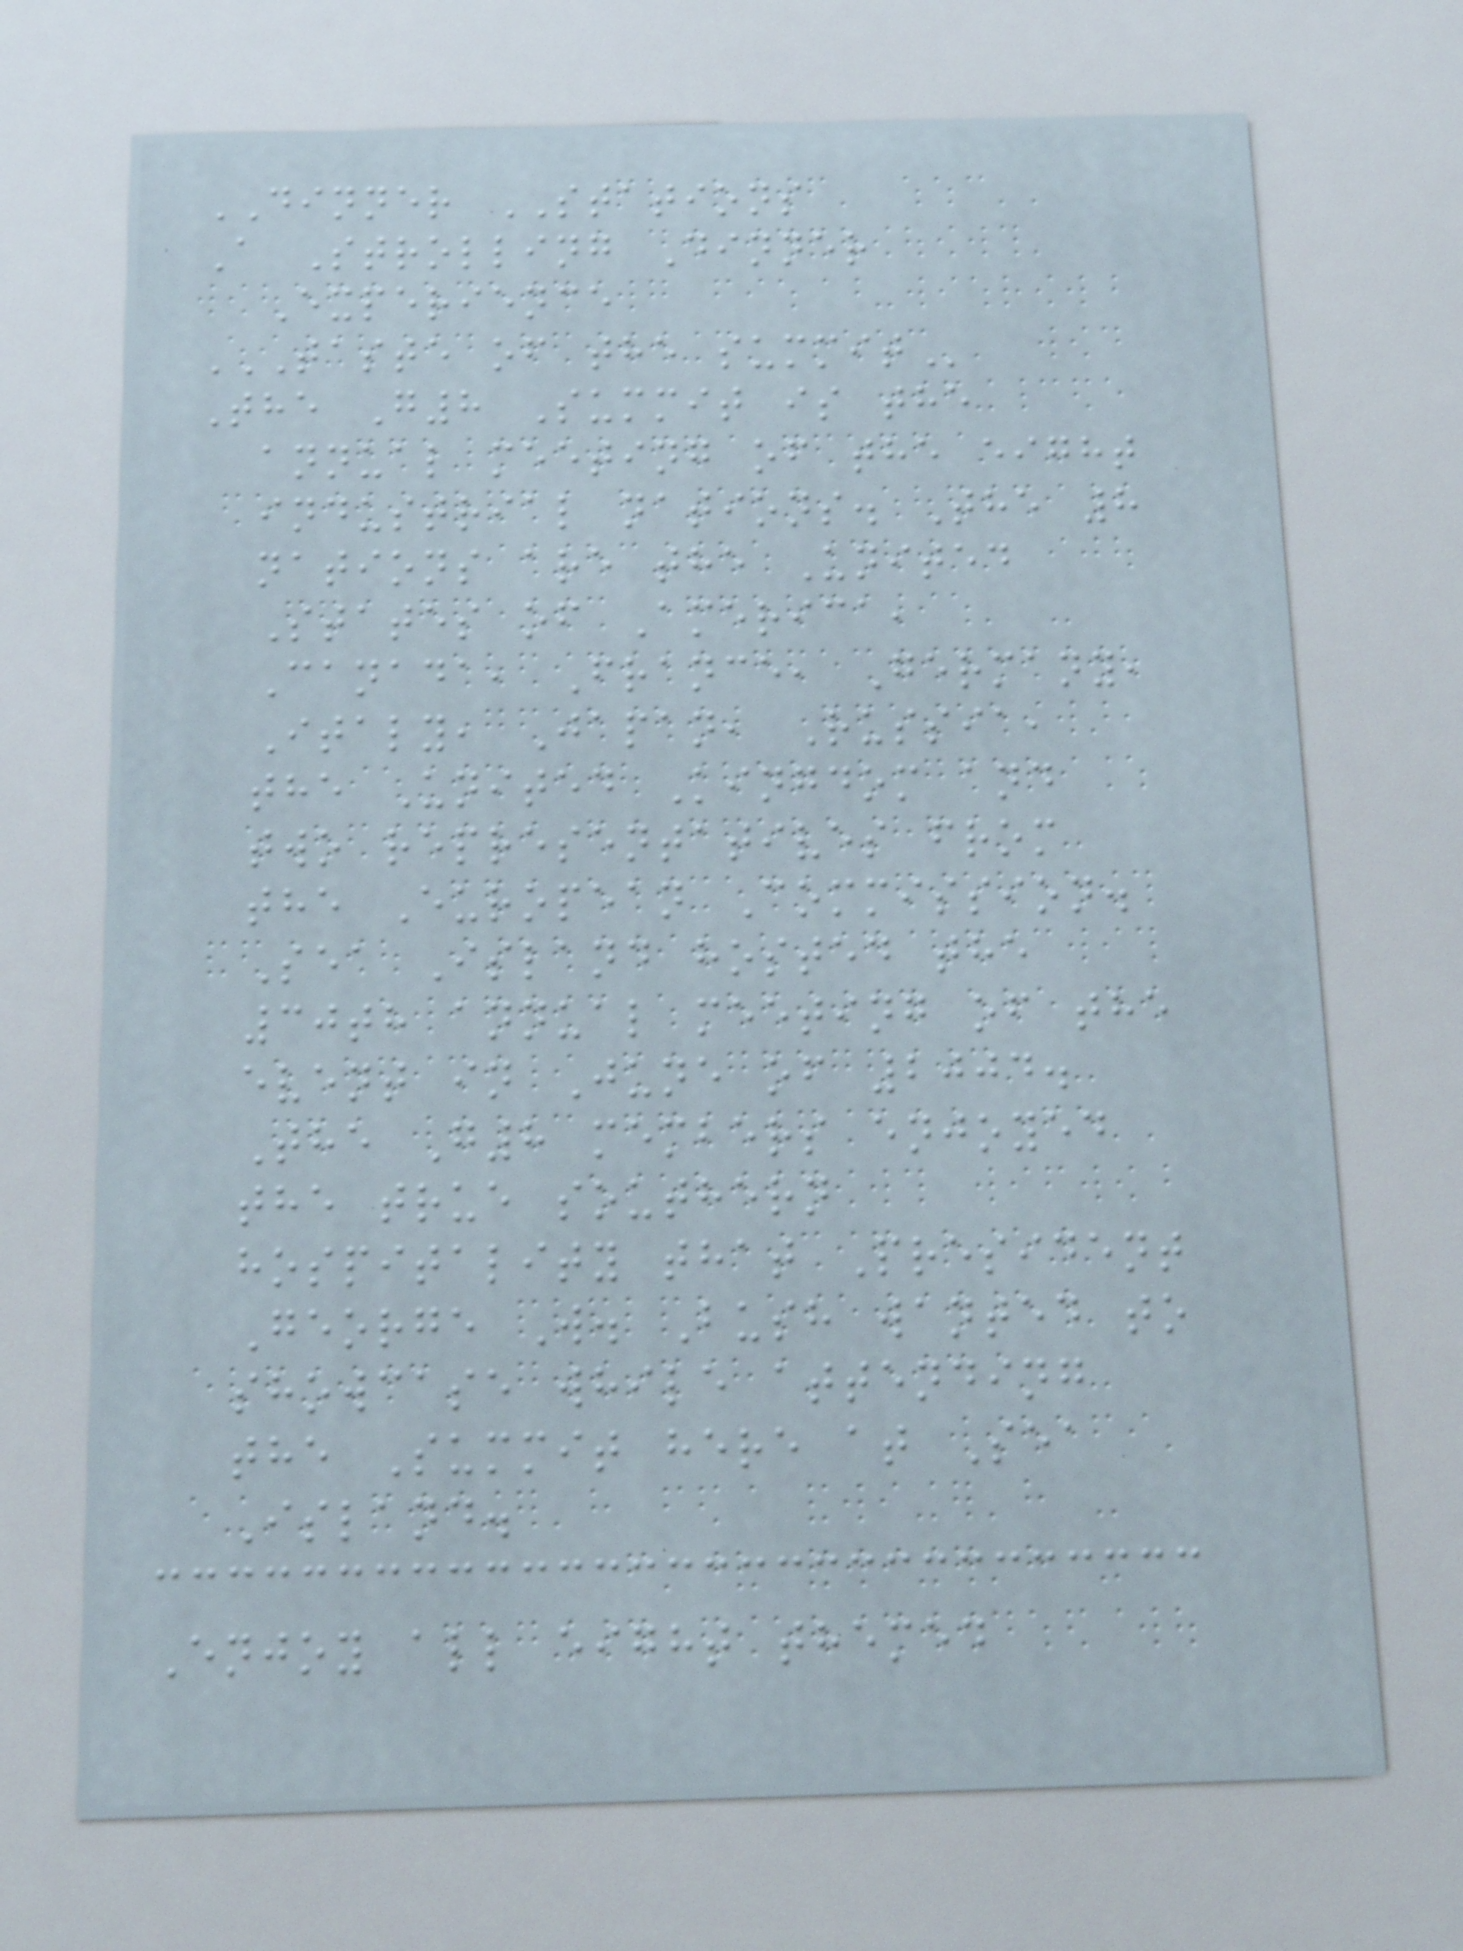DINNER STATIONS
A Strolling Dinner
Experience
TASTE OF THE SUMMIT
The G8 Summit is the
annual meeting of the eight
industrial nations. The 8
nations are the United
States of America,
Canada, France, Germany,
Italy, Japan, Russia,
the United Kingdom and
two representatives from
the European Commission.
Sea Island hosted the
30th annual meeting of the
event in June of 2004.
The G8 members enjoyed
the true southern
hospitality that President
George W. Bush wanted to
showcase while attending
the Summit here at Sea
Island.
Enjoy all eight themed
